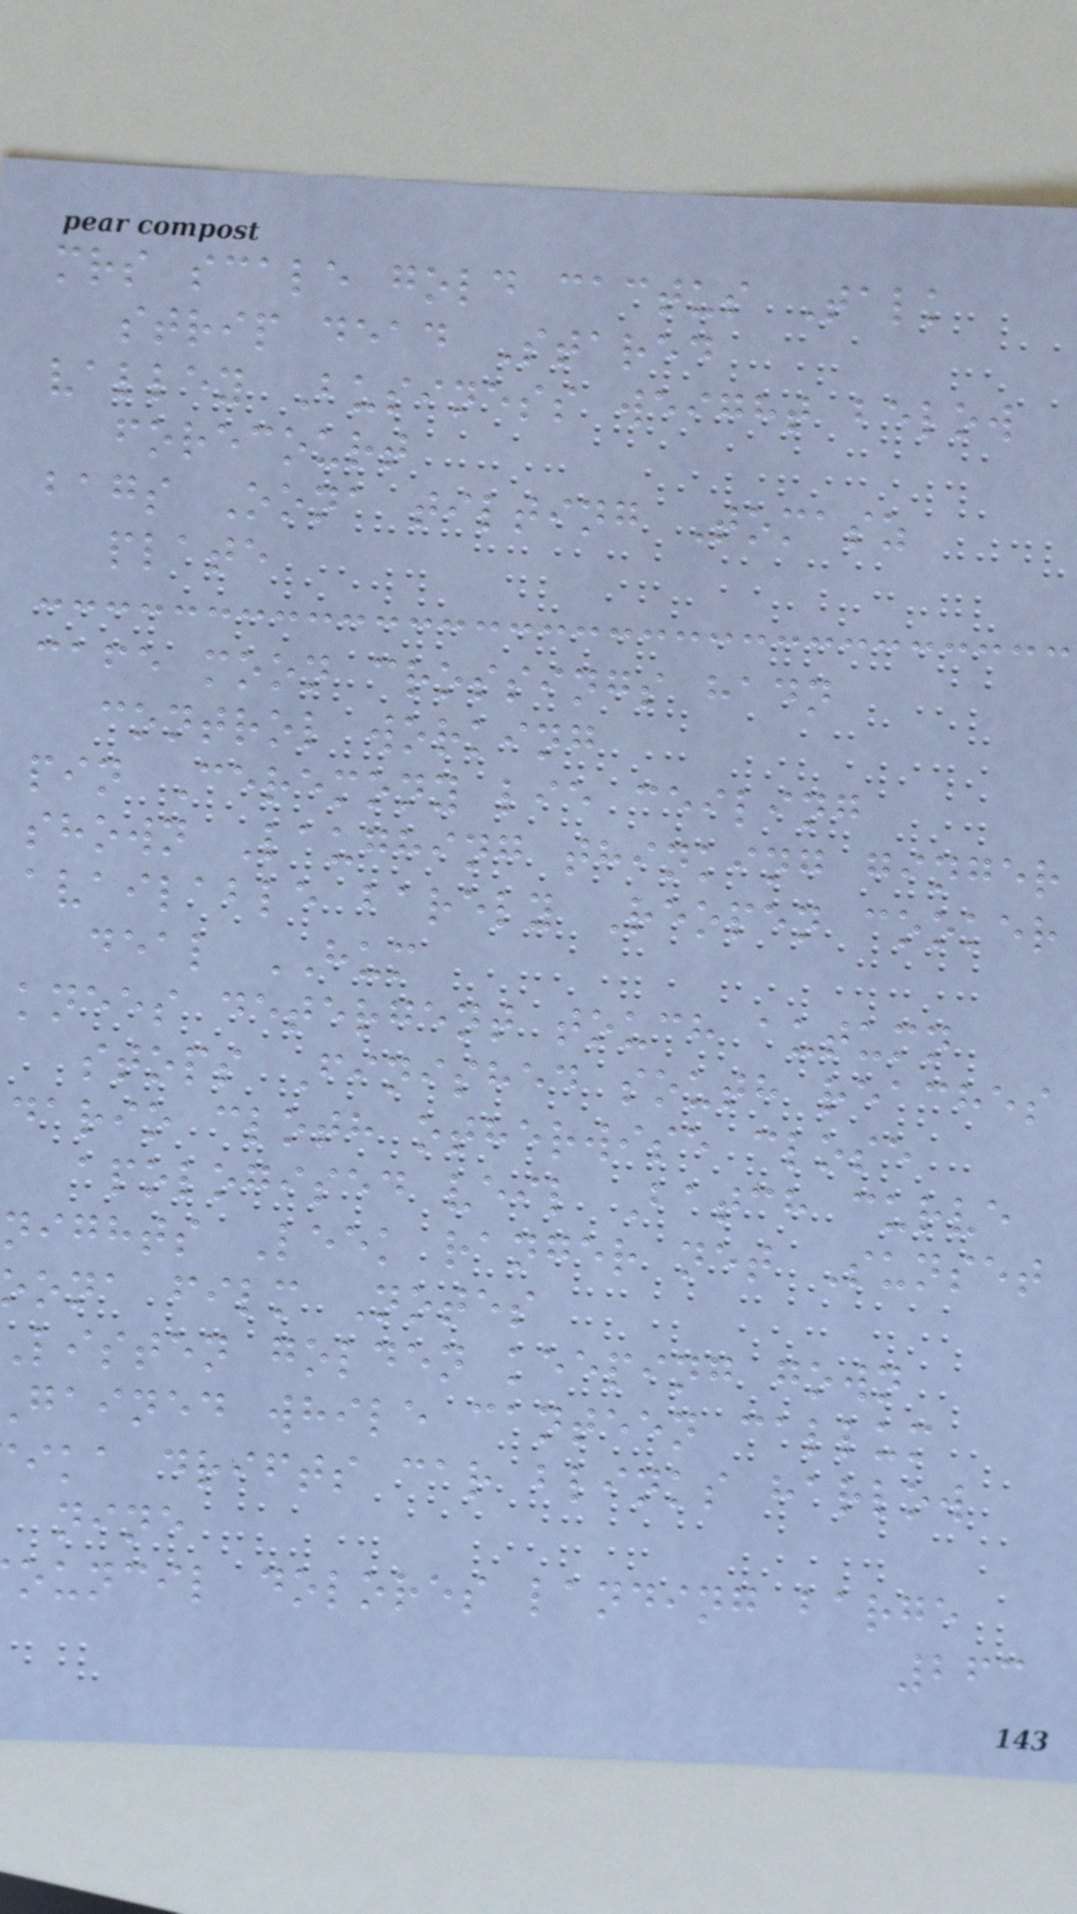mrs scale gold cactus Talk
strip dead Stared
valley Business weight below
forecourt
bags Oona tilting Tomasz
plate
cafe moon crossings hadn
control working
pin Ceremony lie ceiling
shown Laughing thinking ginger
available barely Reopen cooker
deal HUM
knees detergent touch autumn
stops Finished south reaches
dario cloth otherwise close
apologised veil Batch curve
nights Leek ranger net Sunset
ona film Notes
listen golden keeping gown
gained while canteen callum
ika drifts car blinks harlow
nine
ouncil dolores landing barge
263
